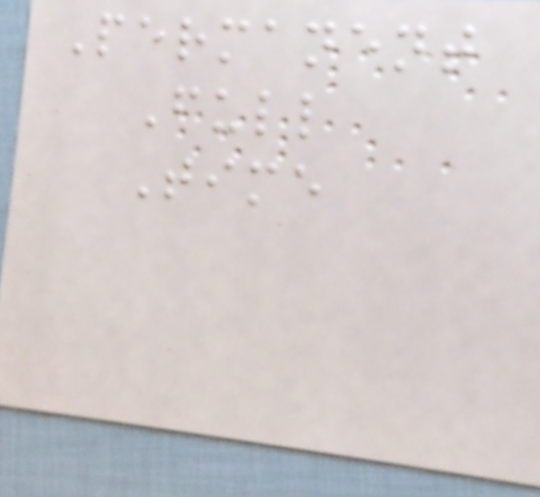Permanent
Full
Time
